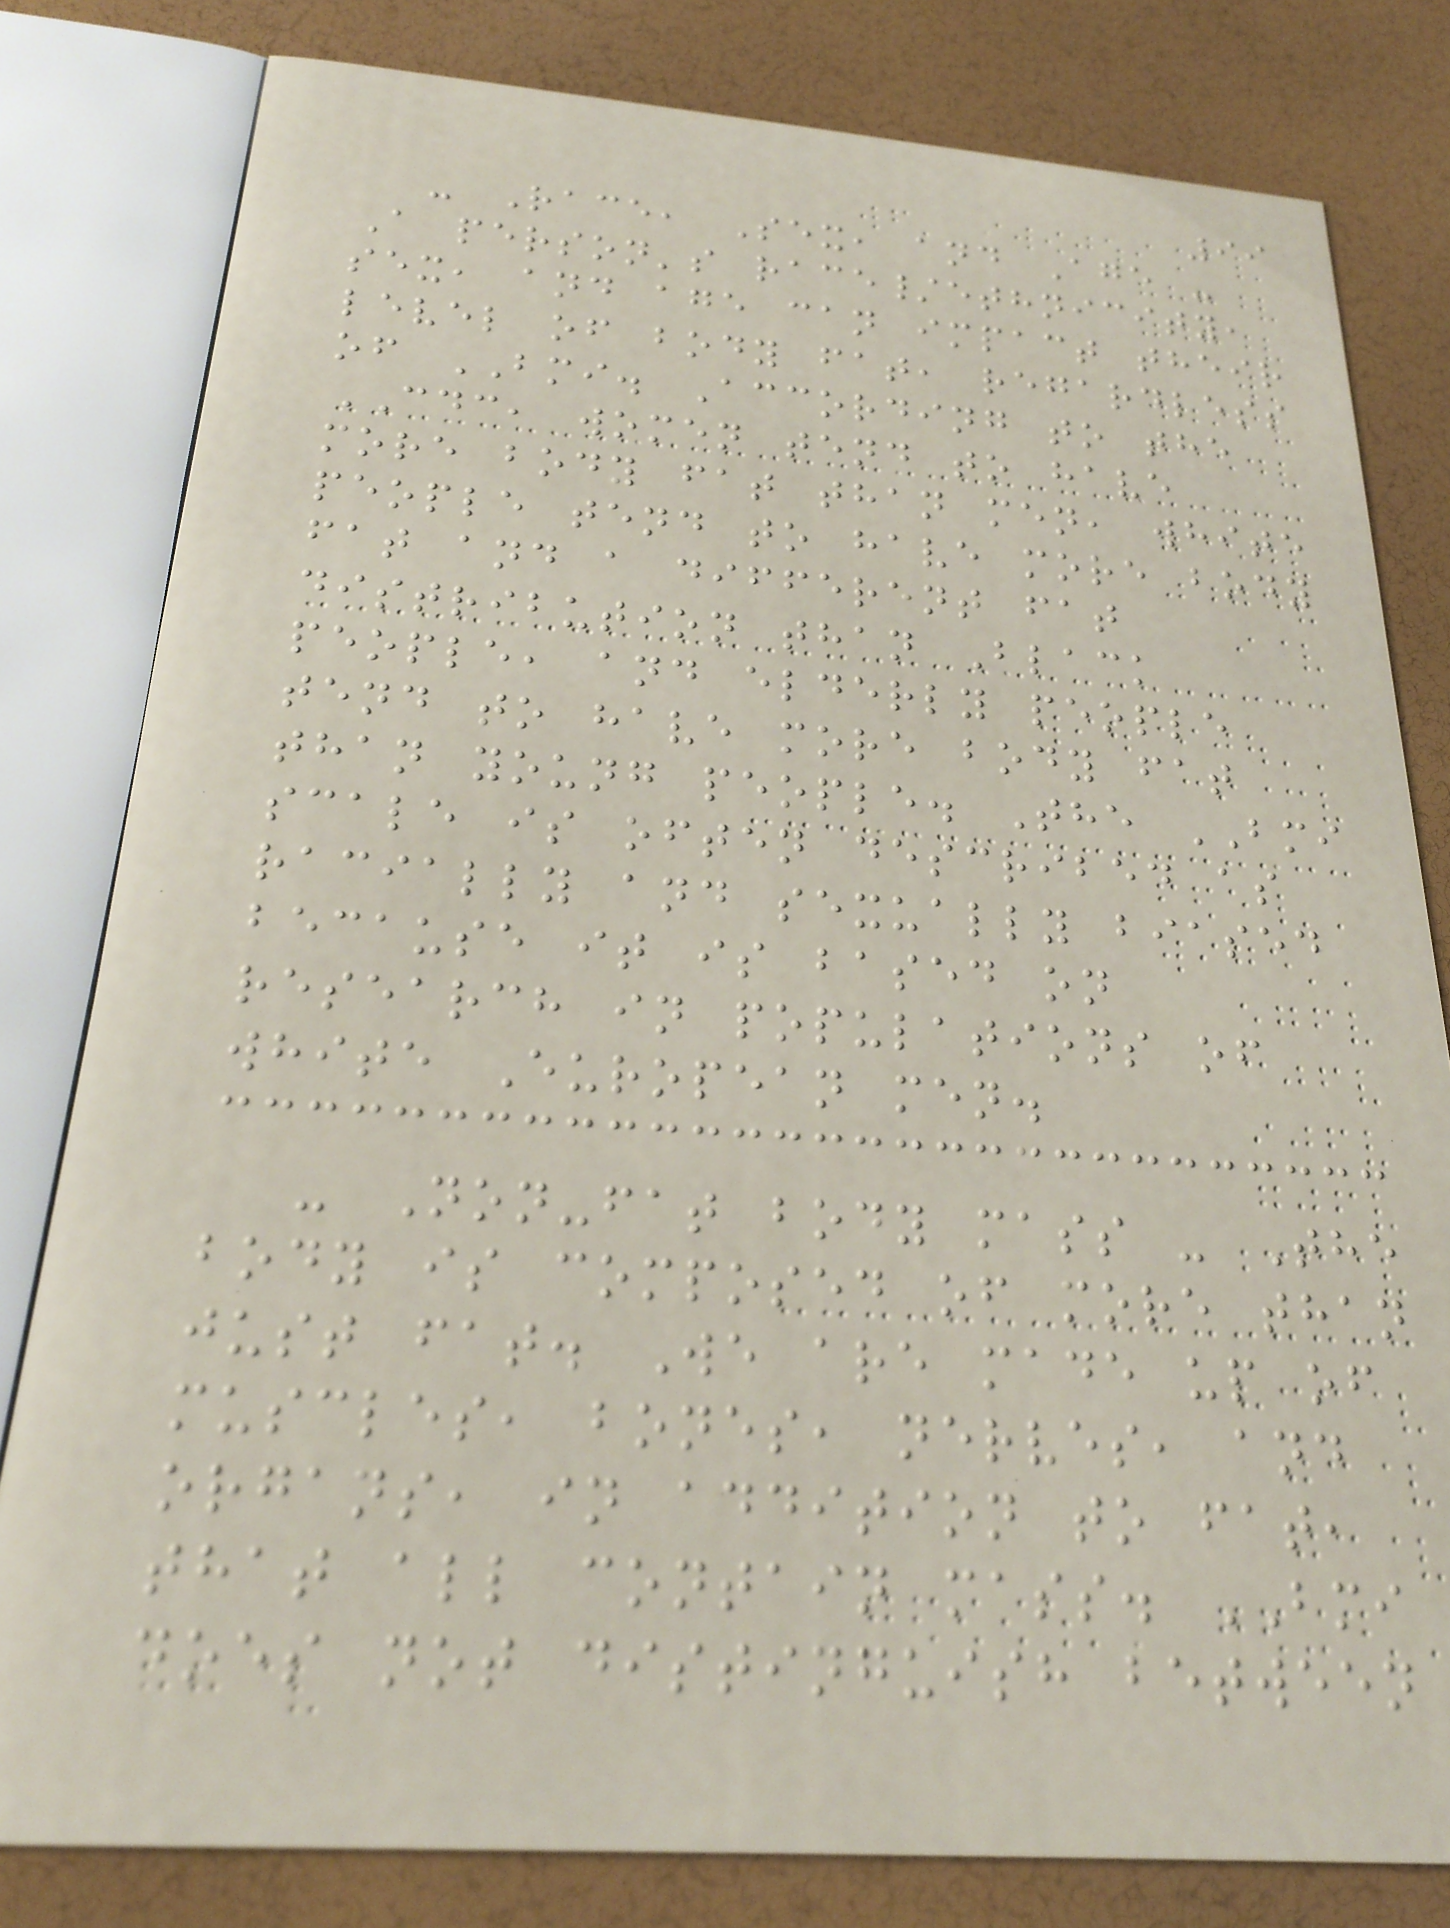99
- Race, Sex, and Age -
A person's race/ethnicity,
sex, and age can impact their
level of body fat, regardless
of BMI. According to the
CDC, women tend to have
more body fat than men, white
people tend to have more body
fat and a different fat
distribution than Black
people, and elderly people
tend to have more body fat
than young people. The BMI
scale is often described as
racially and sexually biased
because it is based on
research in populations of
white European men.
- Non-fat body mass - The
body is composed of more than
just fat. We are made up of
muscles, bones, nerves, and
organs, in addition to fat,
that all contain mass. BMI
does not distinguish between
